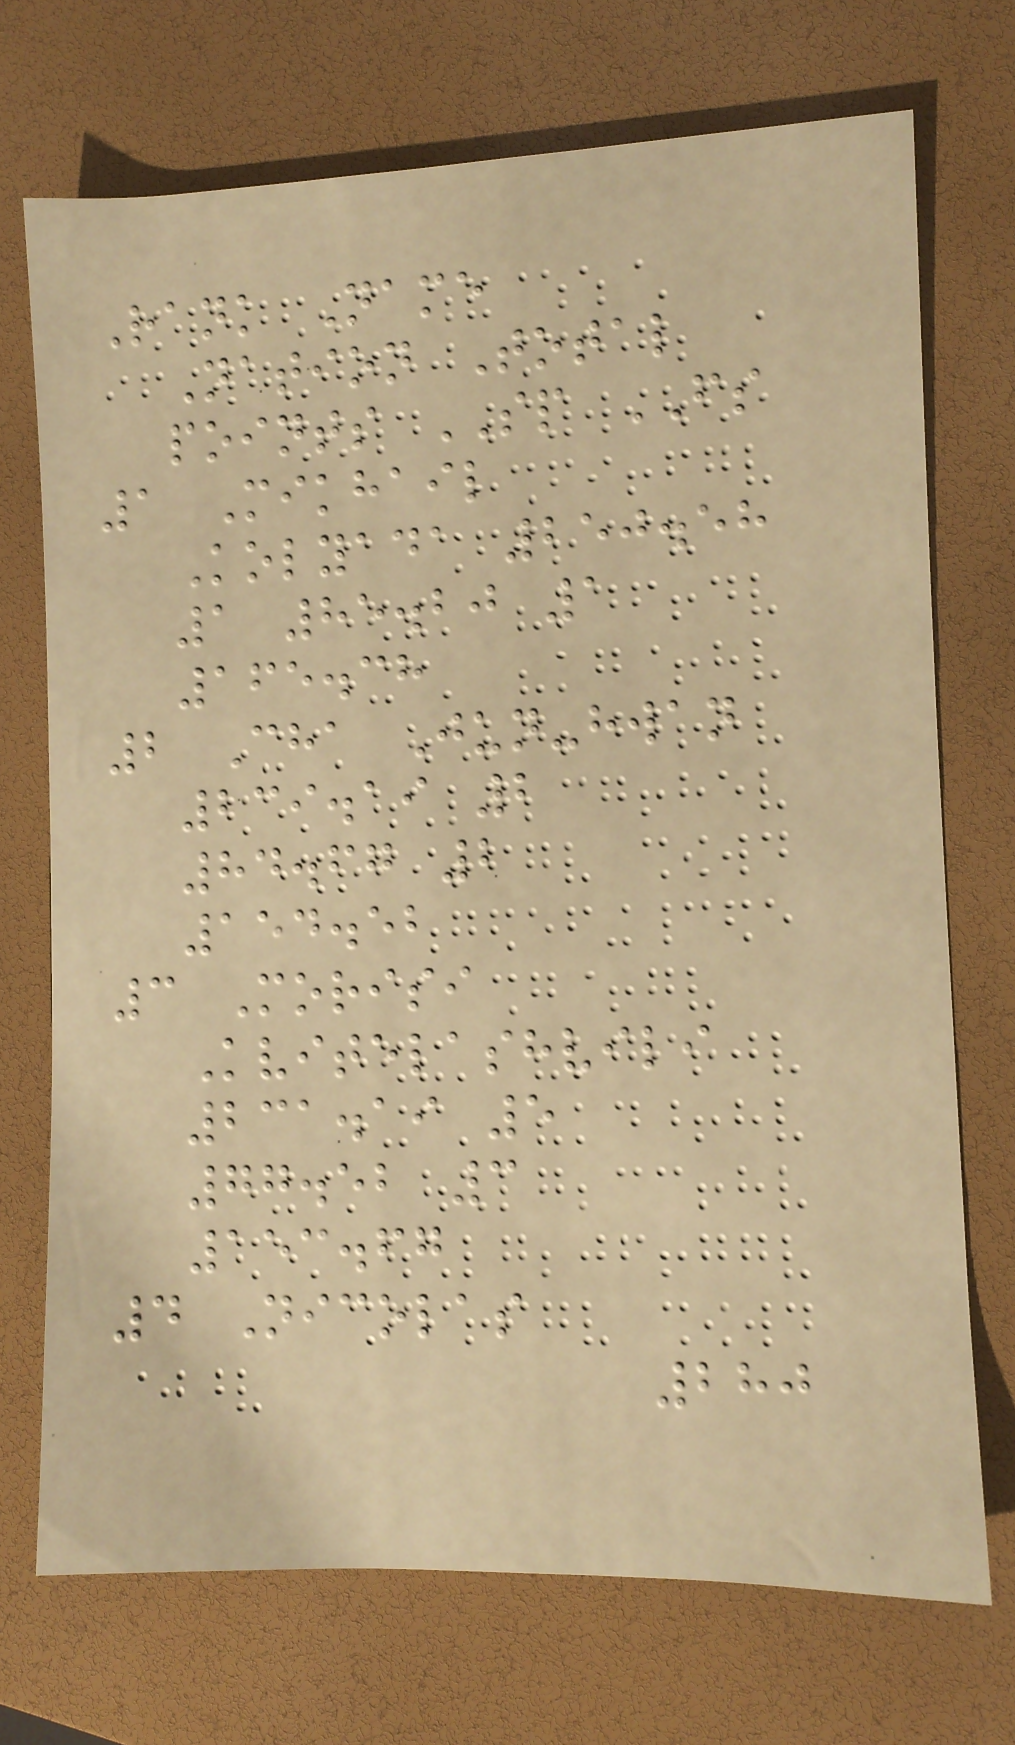Rank Name
Nation Total
points SP FS
1 Mikhail
Kolyada 250.58
1 85.20 1
165.38
2 Cha Jun-hwan
239.19 2
84.67 2
154.52
3 Morisi
Kvitelashvili
231.19 5
77.52 3
153.67
4 Nicolas
280
